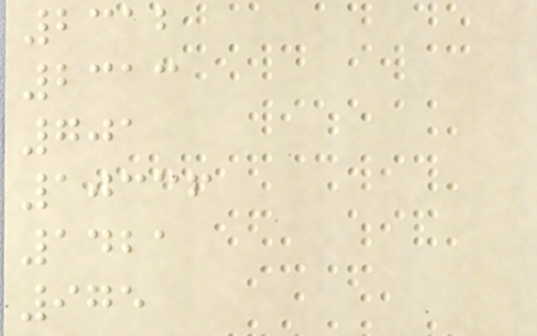2312
2313
701
10336
1421
975
